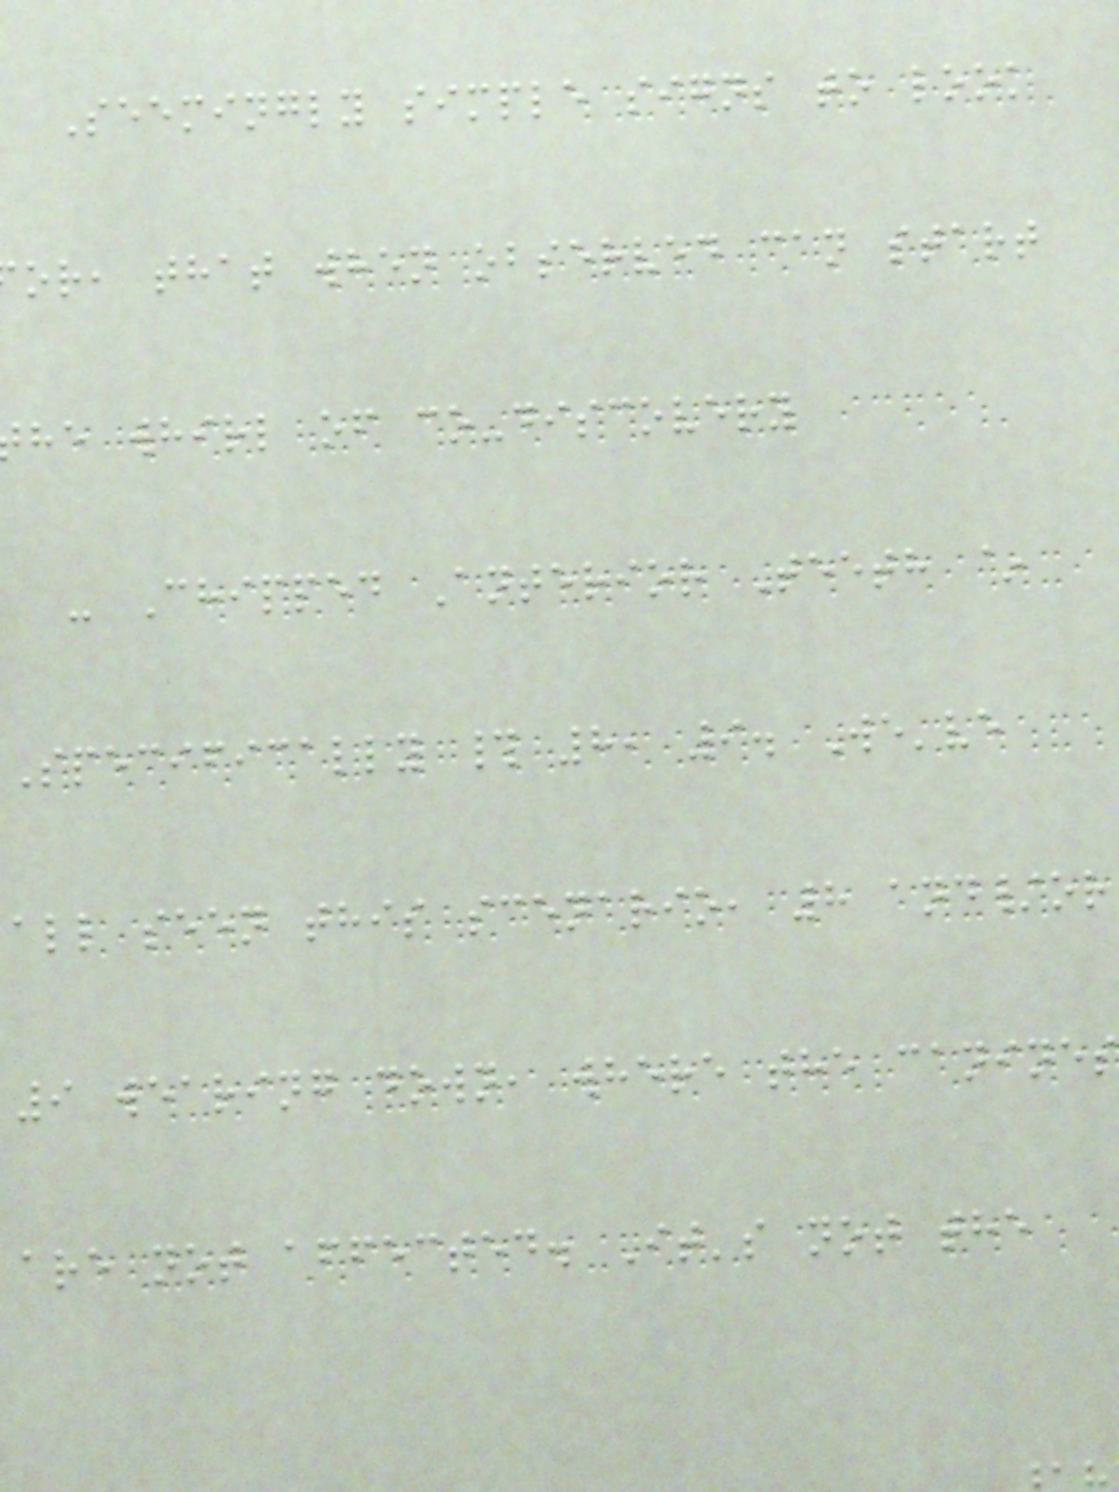Seemingly simple signs to look
or, that when observed can start
he whirl of co-discovery
- Chipped Anterior Teeth ~
Specifically # 8, 9. We've
all seen this scenario, 8 and/or
9 wearing down, where the canines
are not affected. It's not the
